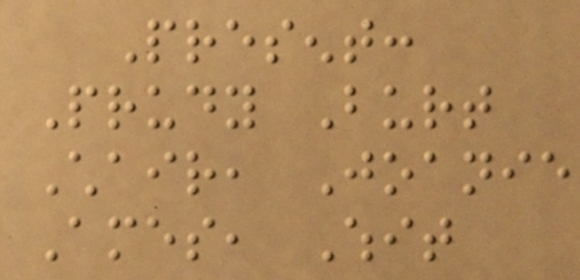Present:
Prudy Burt
Chair, Joanie
Ames, Whit
